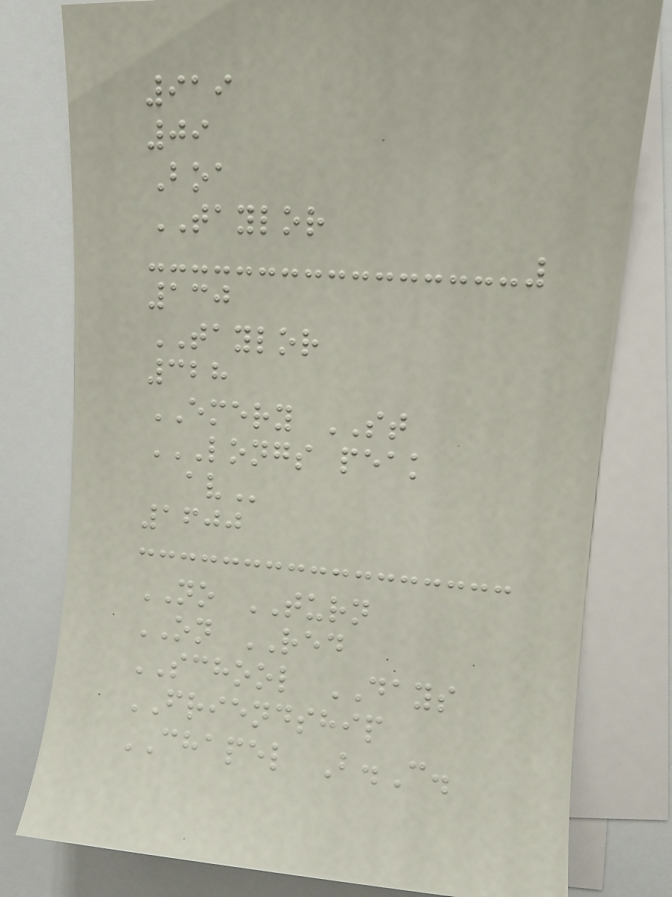919
09
Boa
TAYLOR
130
TAYLOR
328
EMERY ST
LONGS PEAK
AV
1600
NO TURN
ON RED
SCHOOL DAYS
FRIENDSHIP
CHAPEL B.C.
